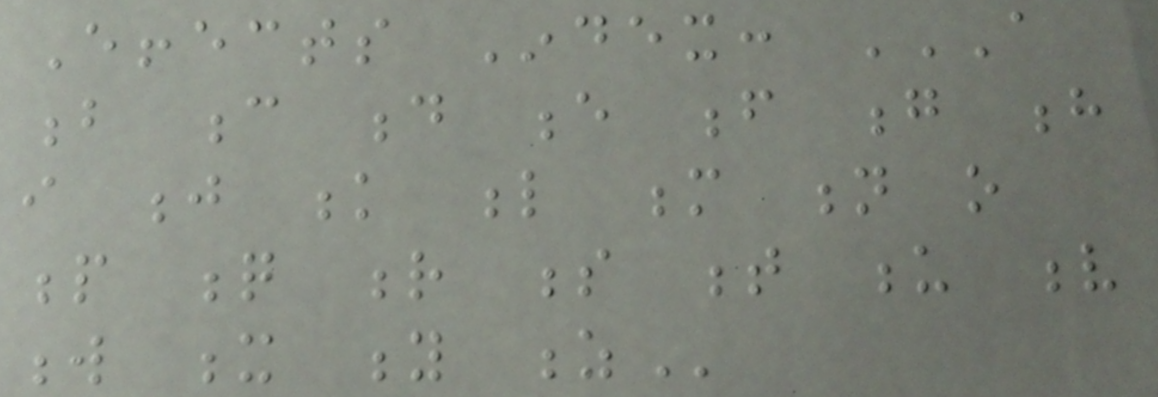Effects Index: A
B C D E F G H
I J K L M N O
P Q R S T U V
W X Y Z
